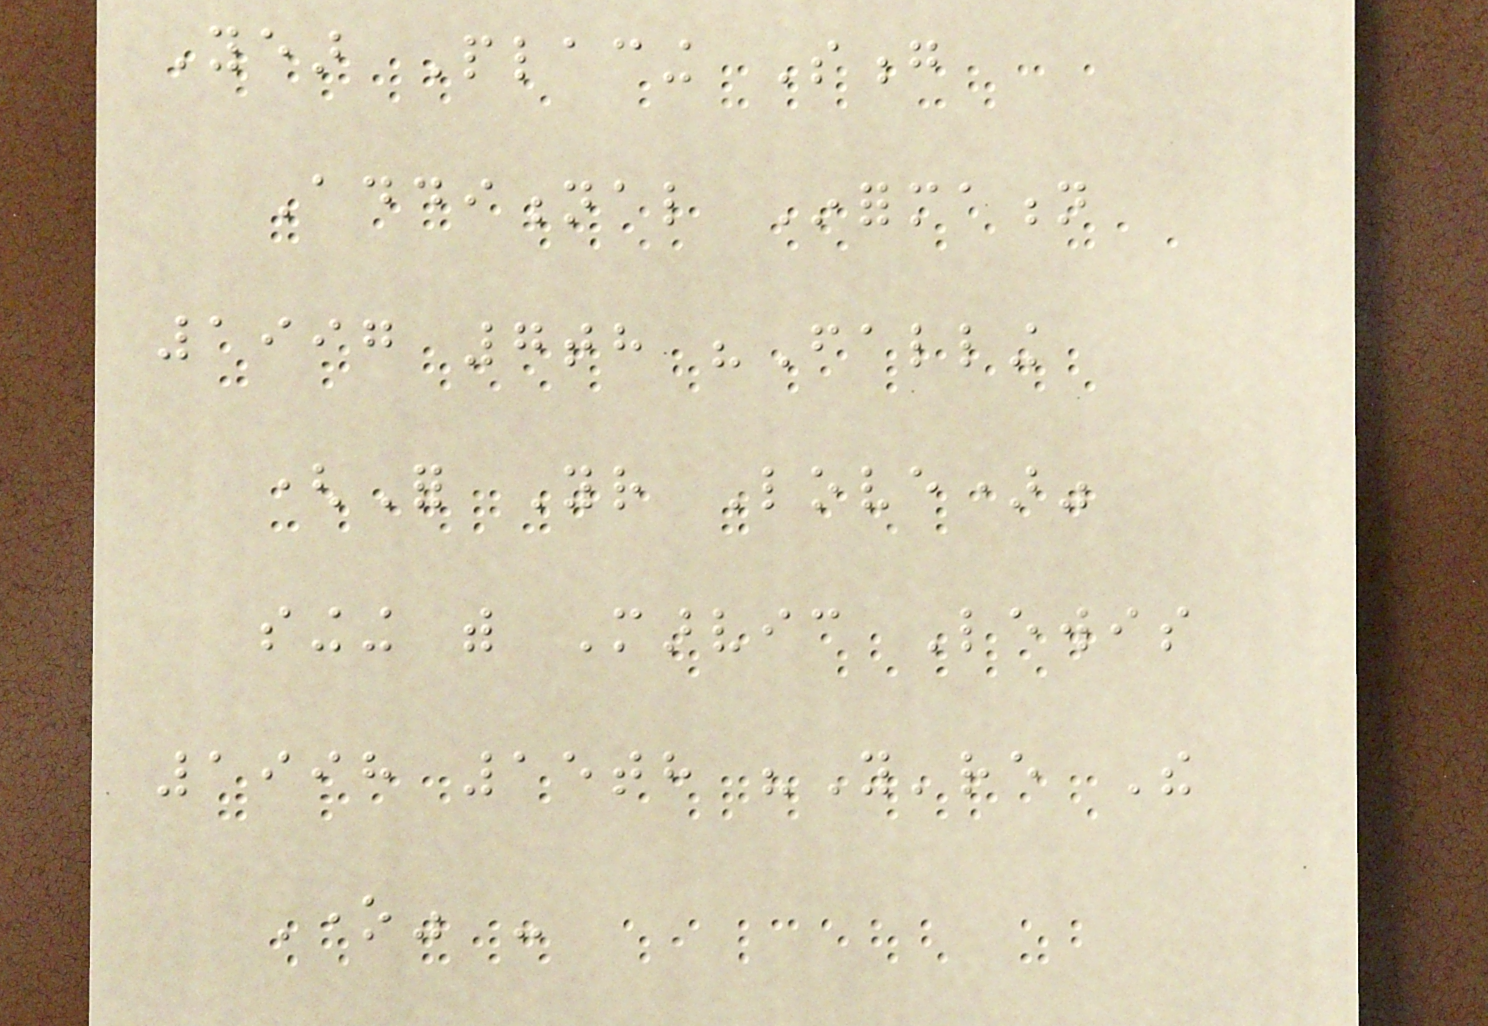Year Placing Song
Additional Information
1997 7th "Falling
(For Your Love)"
singing with Marvic Lewis
1998 15th "You're The
One" -
